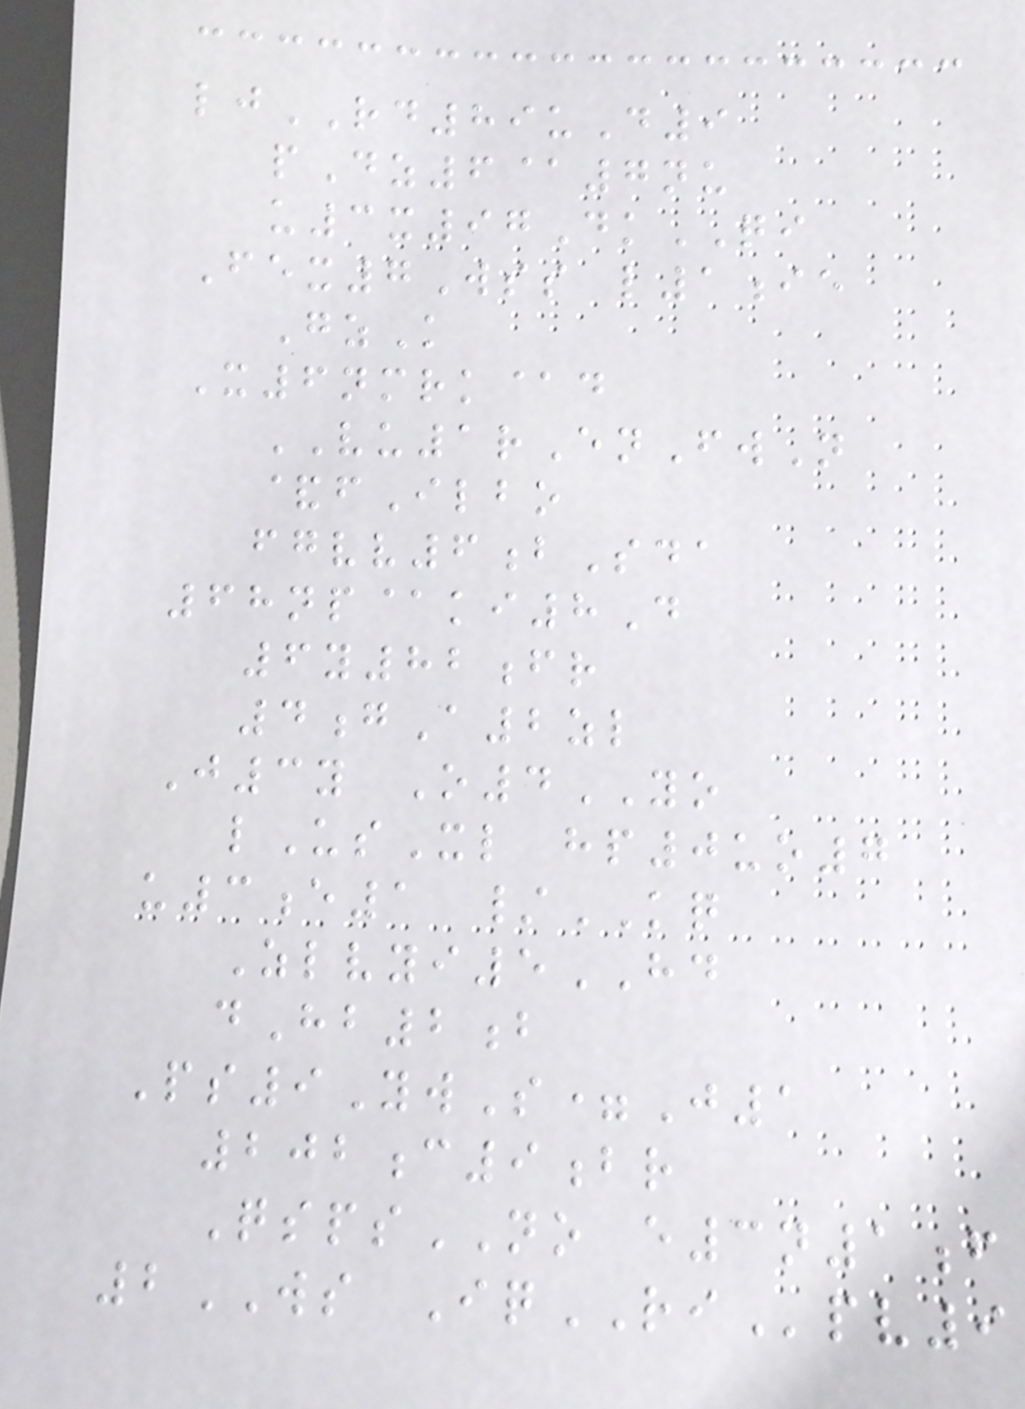ljRD89uD9
pDz6@7nu
u3x97DkQI
Fex7Wss l1ie
GzK
X6nmrk@d
VU1rEnFwN
&fIlbo
fgvv6bSda
68np@ki8D
6y82fr
4gA2zl
J3y O4YO
lUsXl hp0uo7
u3e1 /KQ
Zlvyi5HD
dHb2b
Ps9YwS=J1
202c9br
QspsNO e3n1f
2WS IqRIpv9
